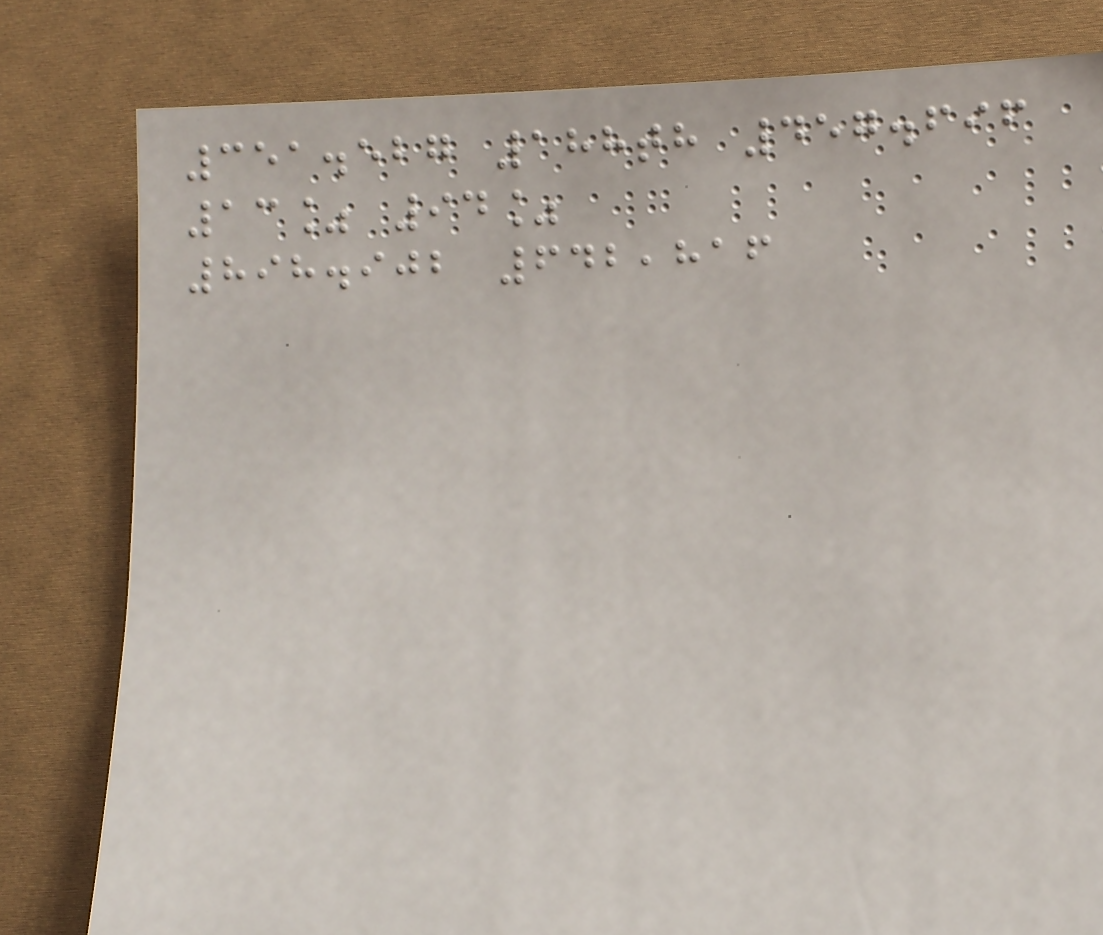351.527 188th 457.696
13% 94%
898.902 642,816
